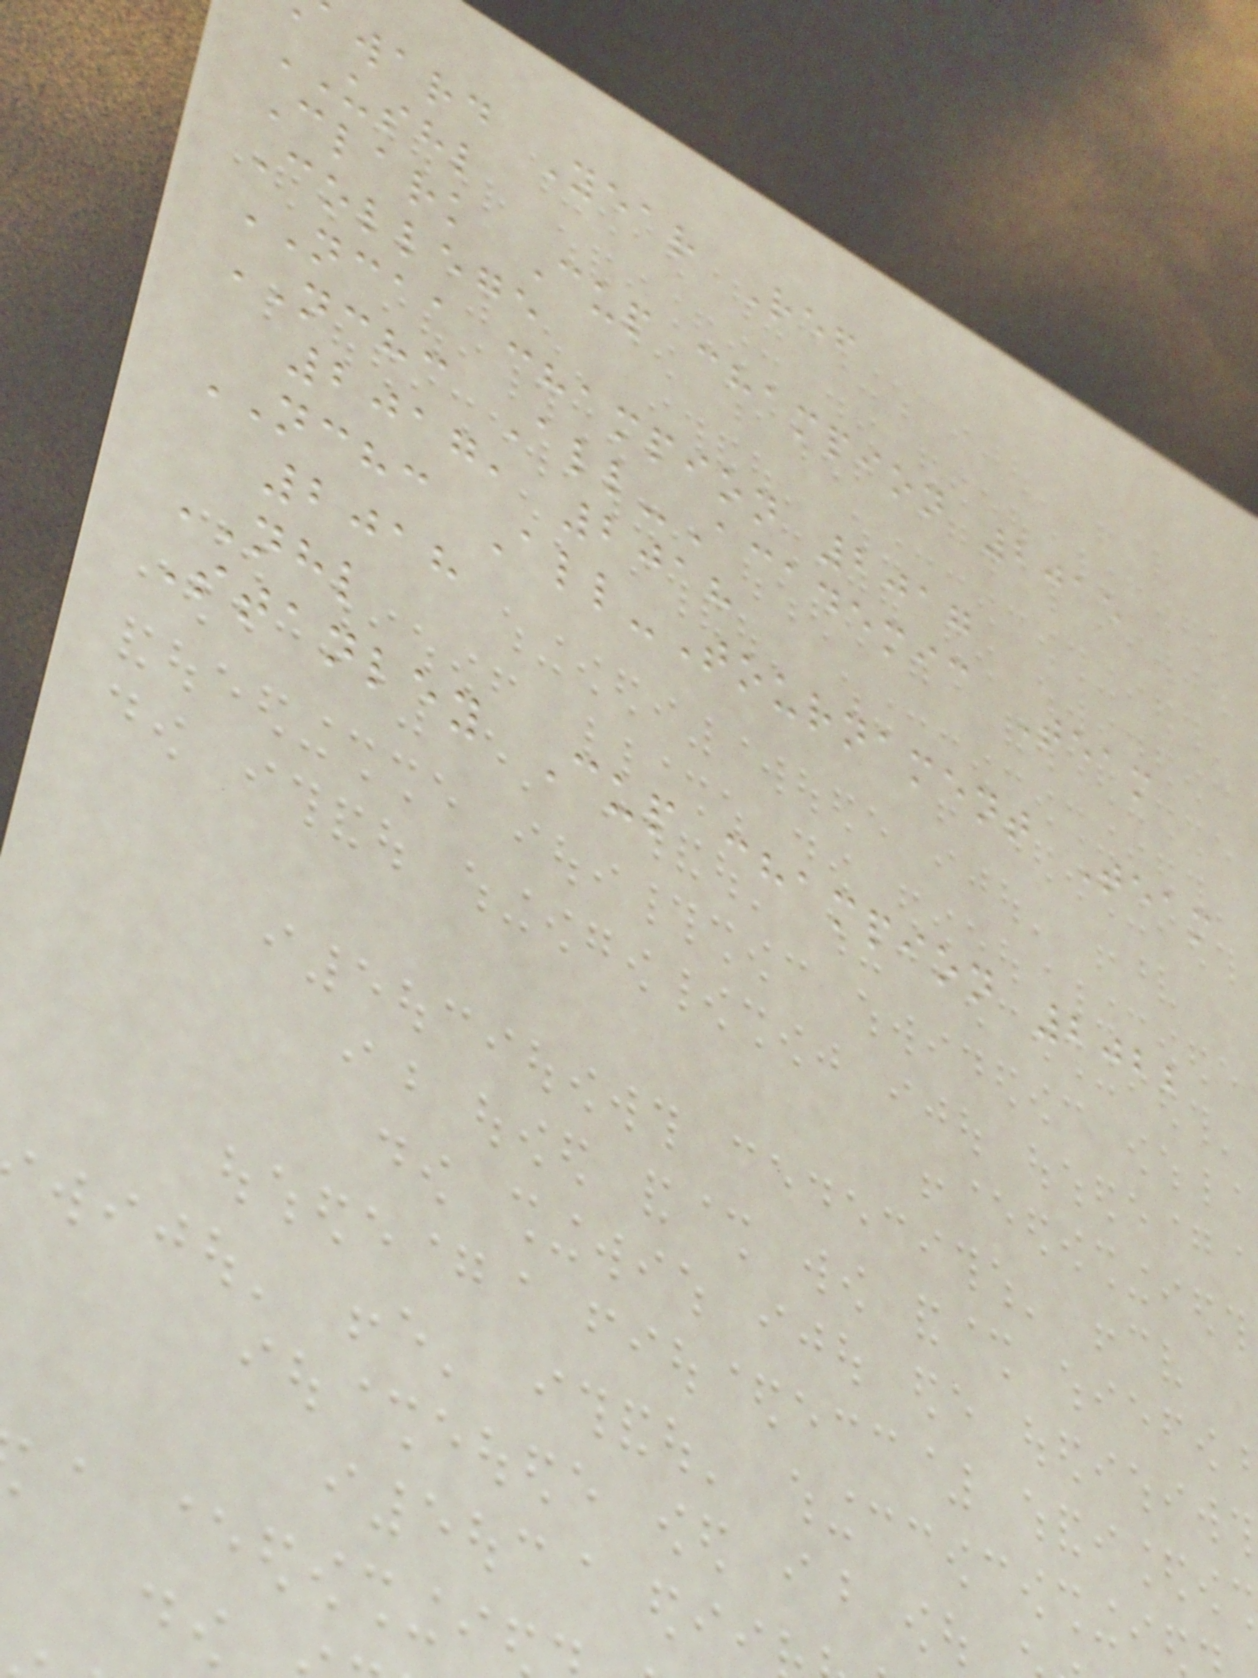ward Year Ref
USHL
Clark Cup champion 2015
College
NCAA champion 2017
NCHC All-Academic Team
2017, 2018
NCHC All-Tournament Team
2018
NHL
Stanley Cup champion 2022
